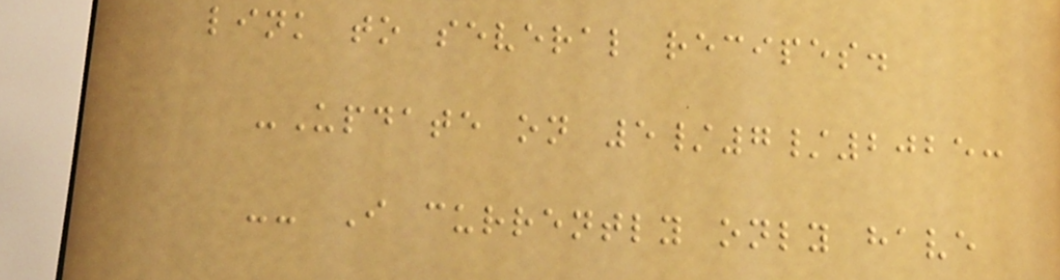link to several recipes.
-Update on 5/7/2025:
-- I currently only have
